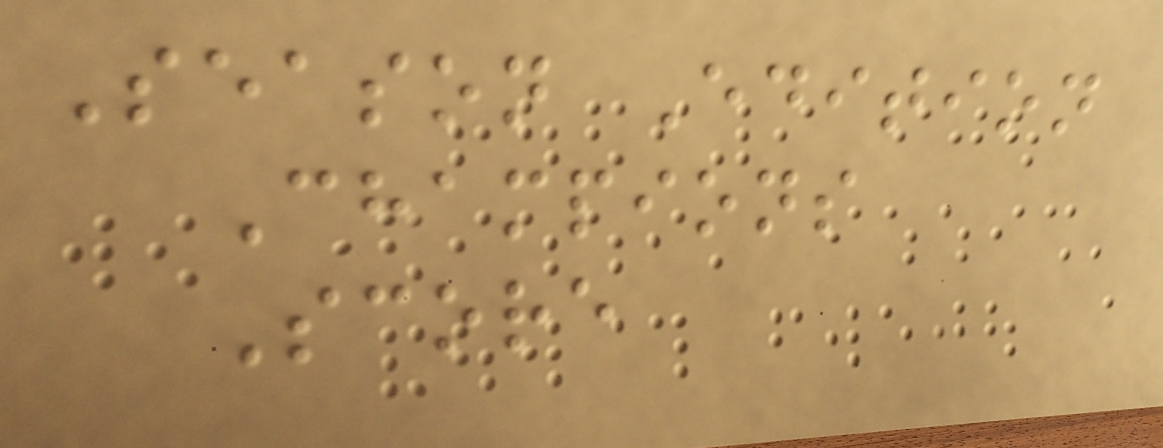Season Edition
Champions
Score
